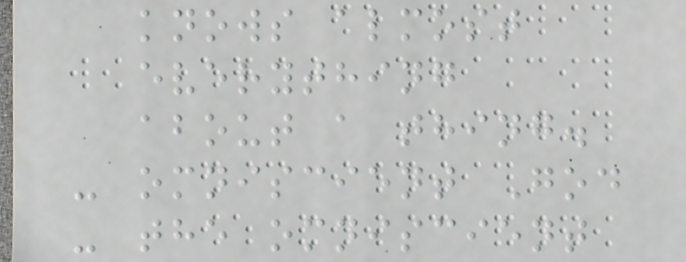knows almost
everything
about a thing.
- omniscient God
- the omniscient
